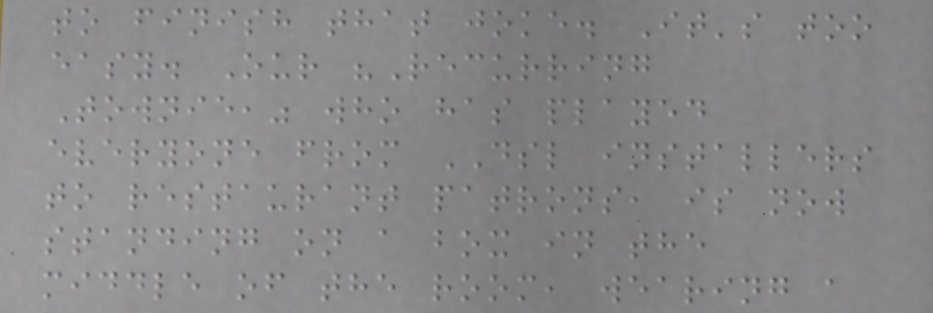to finish that joke. It's too
easy. Our "Recurring
Townie," who has played
everyone from DSL installers
to restaurant patrons, is now
standing on a box in the
middle of the room, wearing a
